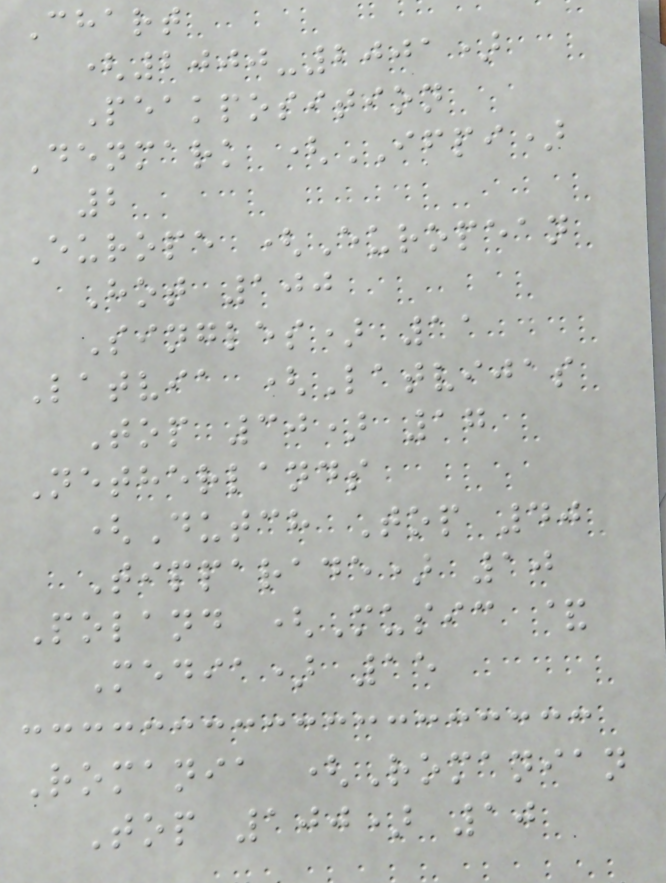Chart
(2000-2001)
Peakposition
Denmark (IFPI)
2
Europe (European
Hot 100
Singles) 11
Latvia (Latvijas
Top 30) 17
Netherlands
(Dutch Top 40
Tipparade) 10
Poland (Music &
Media) 15
Romania (Romanian
Top 100) 10
